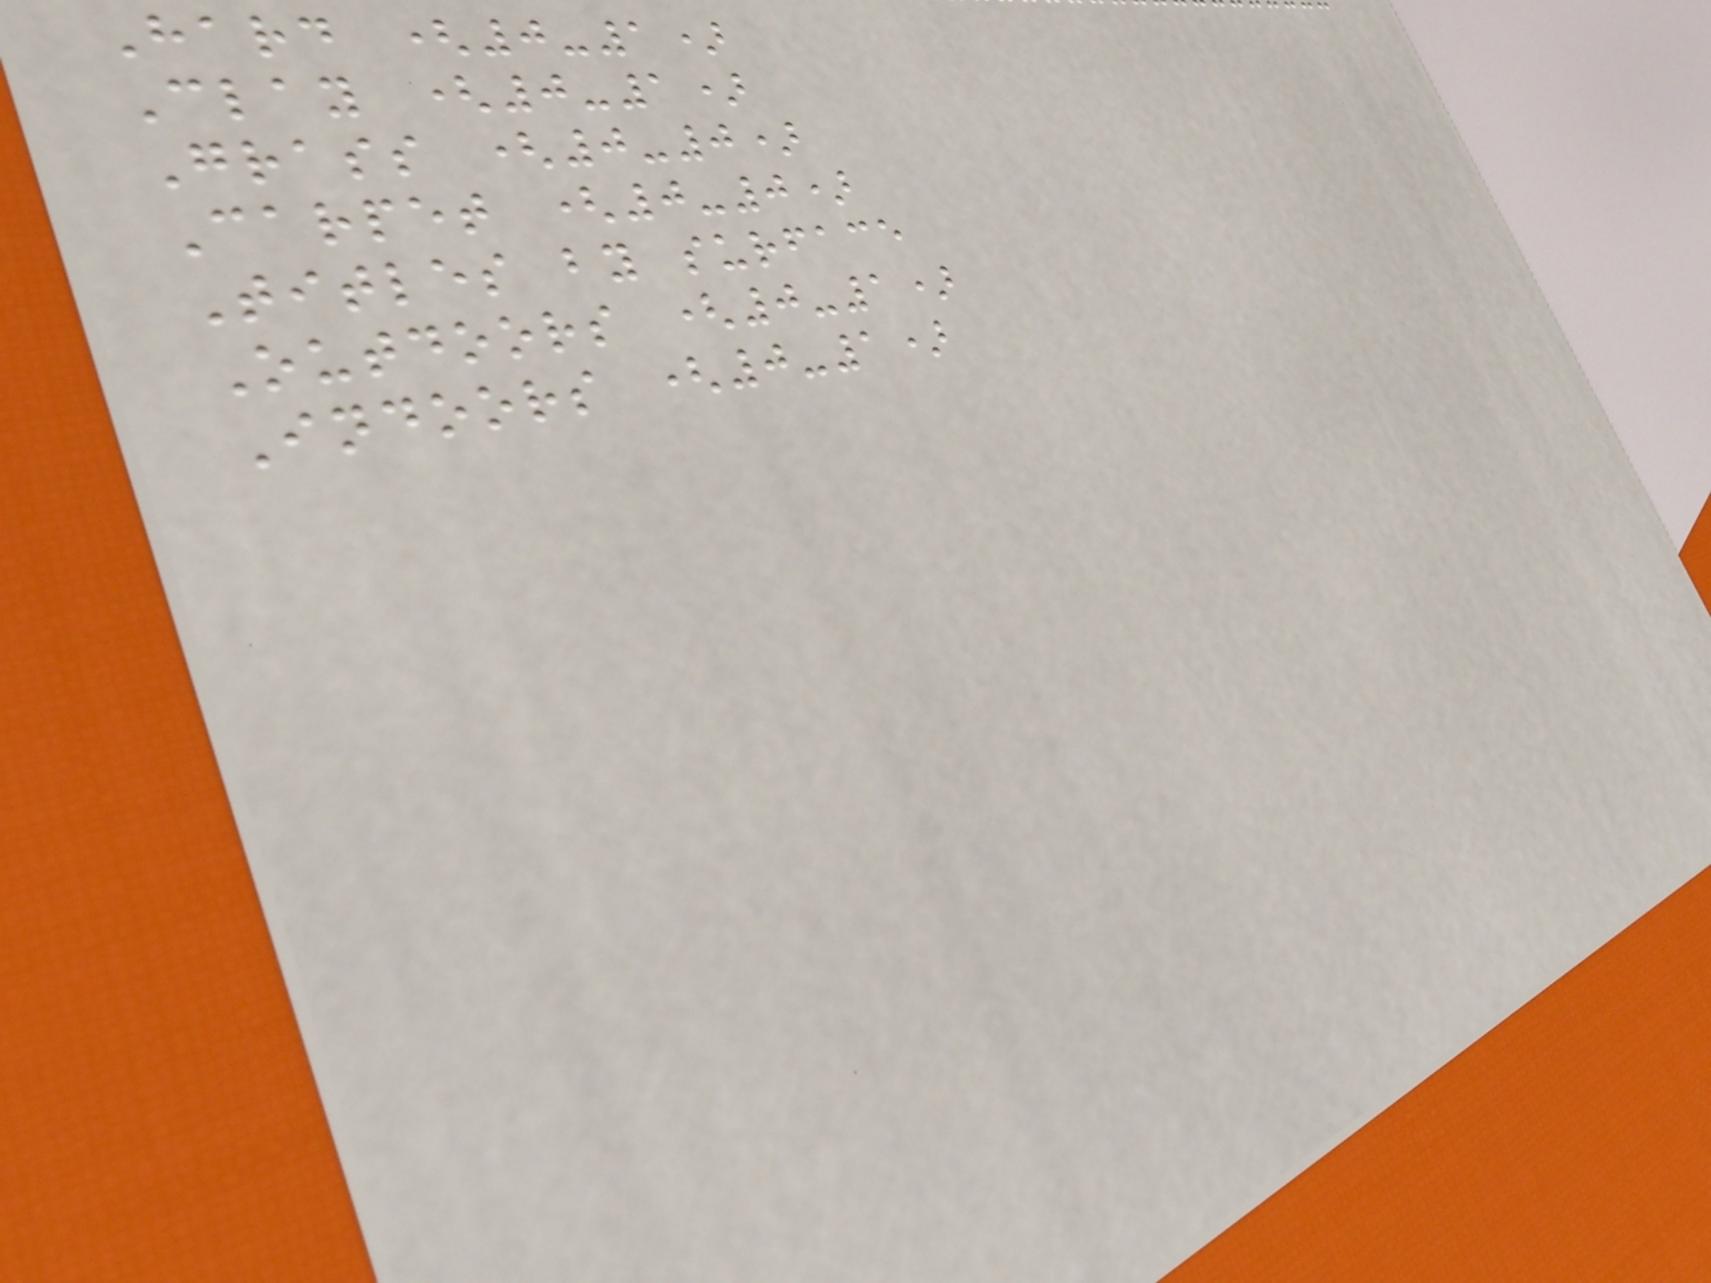Hard (0-1)
Clay (0-1)
Grass (0-0)
Carpet (0-0)
Titles by surface
Outdoors (0-1)
Indoors (0-1)
